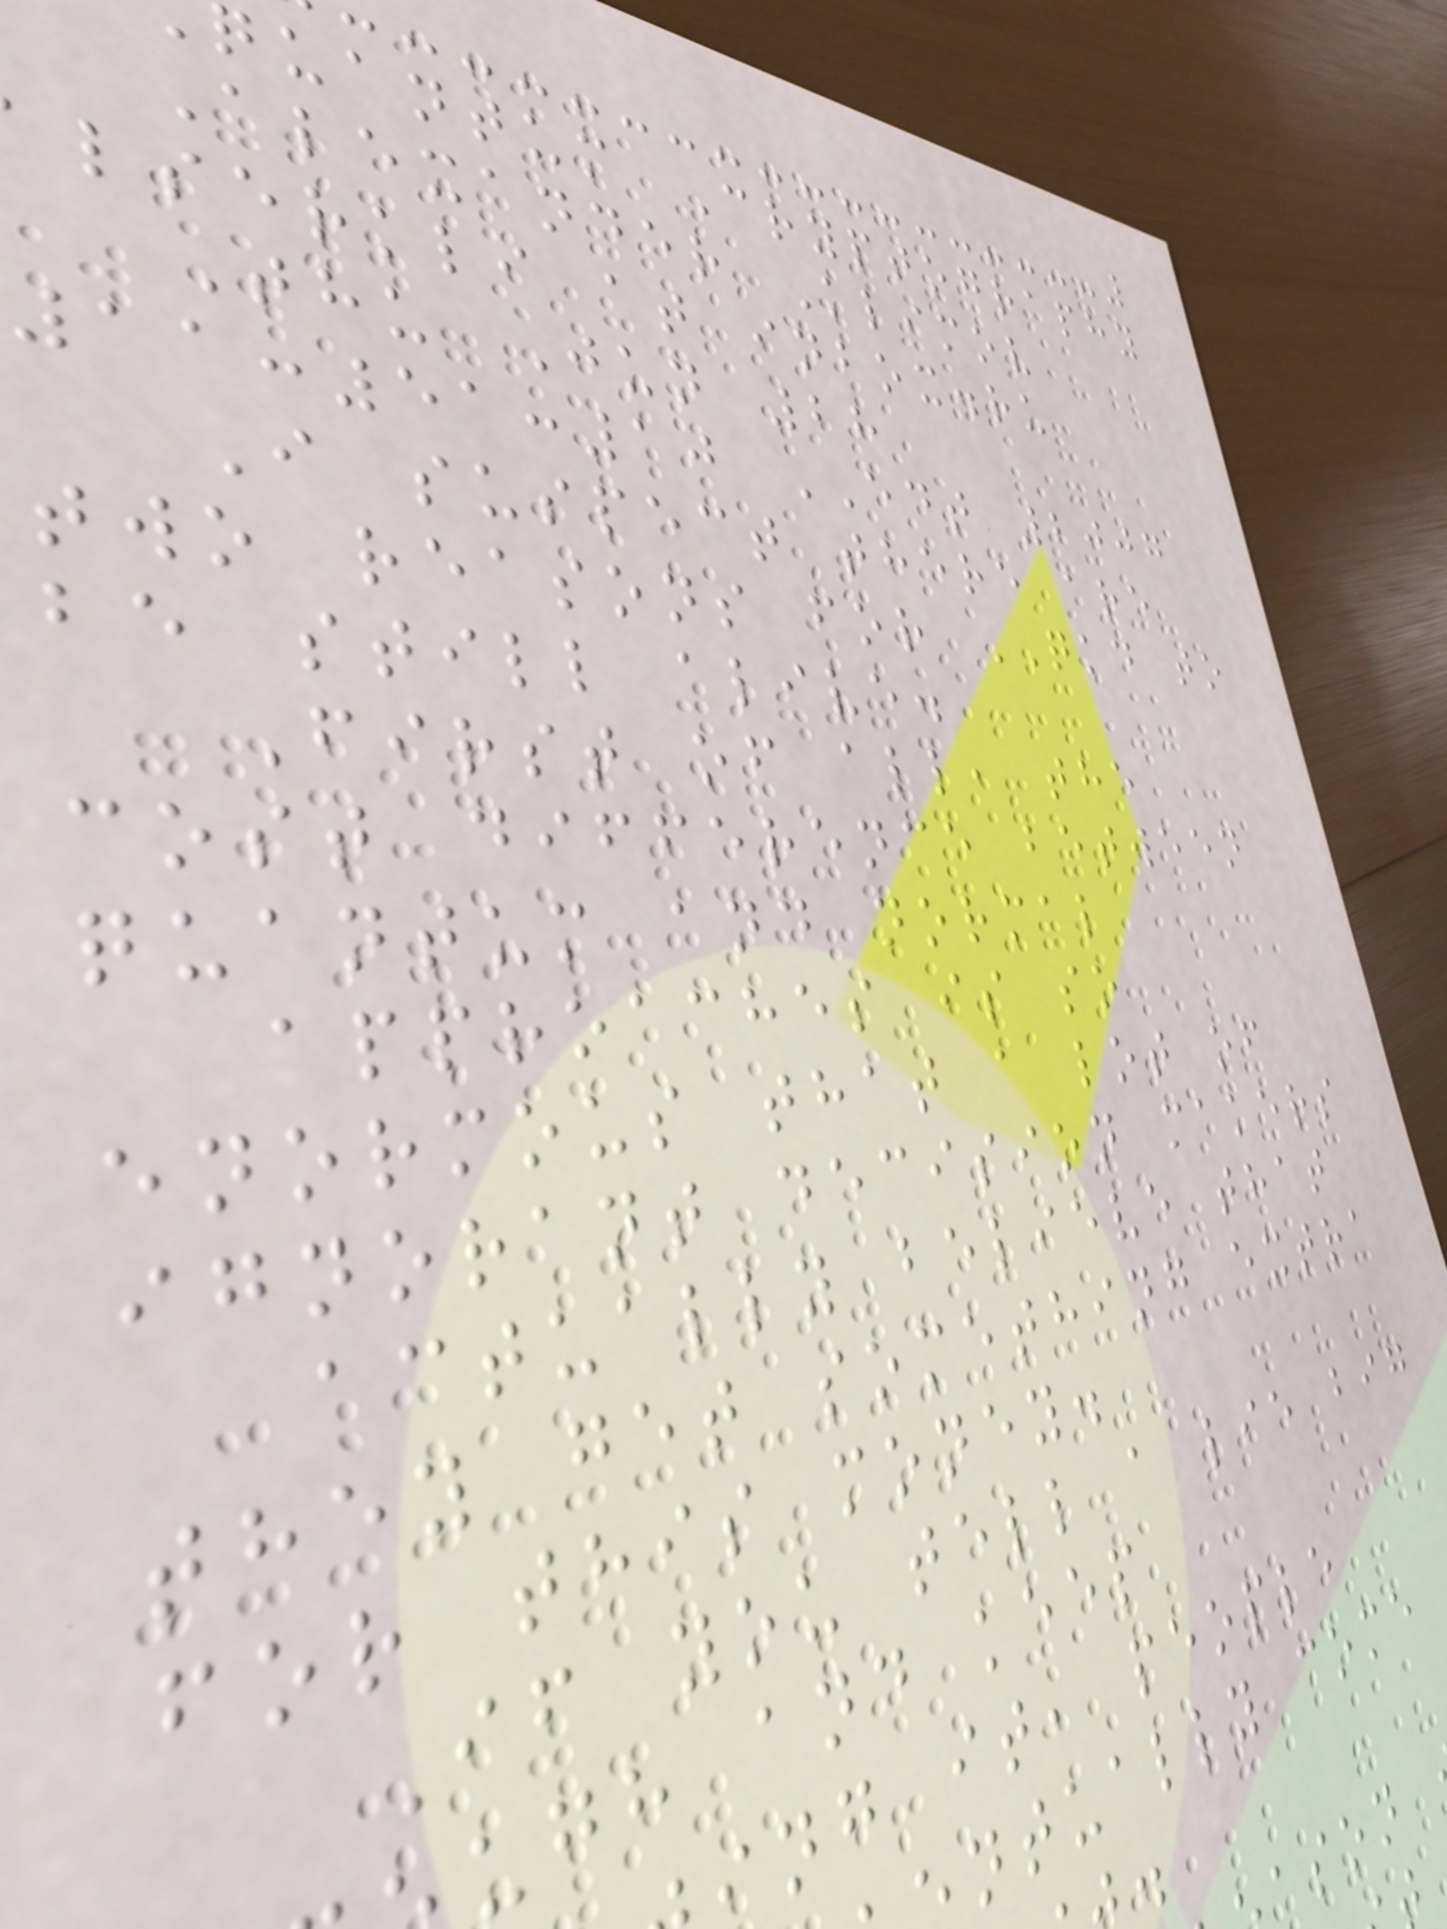uantum Cryptography
Alexander Klimov
lserkli at inbox.ru
Thu Jun 28
11:51:10 EDT 2007
I suspect there are
two reasons for QKD to
be still alive.
First of all, the
cost difference between
quantum and normal
approaches is so
enormous that a lot of
ignorant decision makers
actually believe that
they get something extra
for this money.
If you tell a lie big
ugh and keep
ng it, people
ntually come
